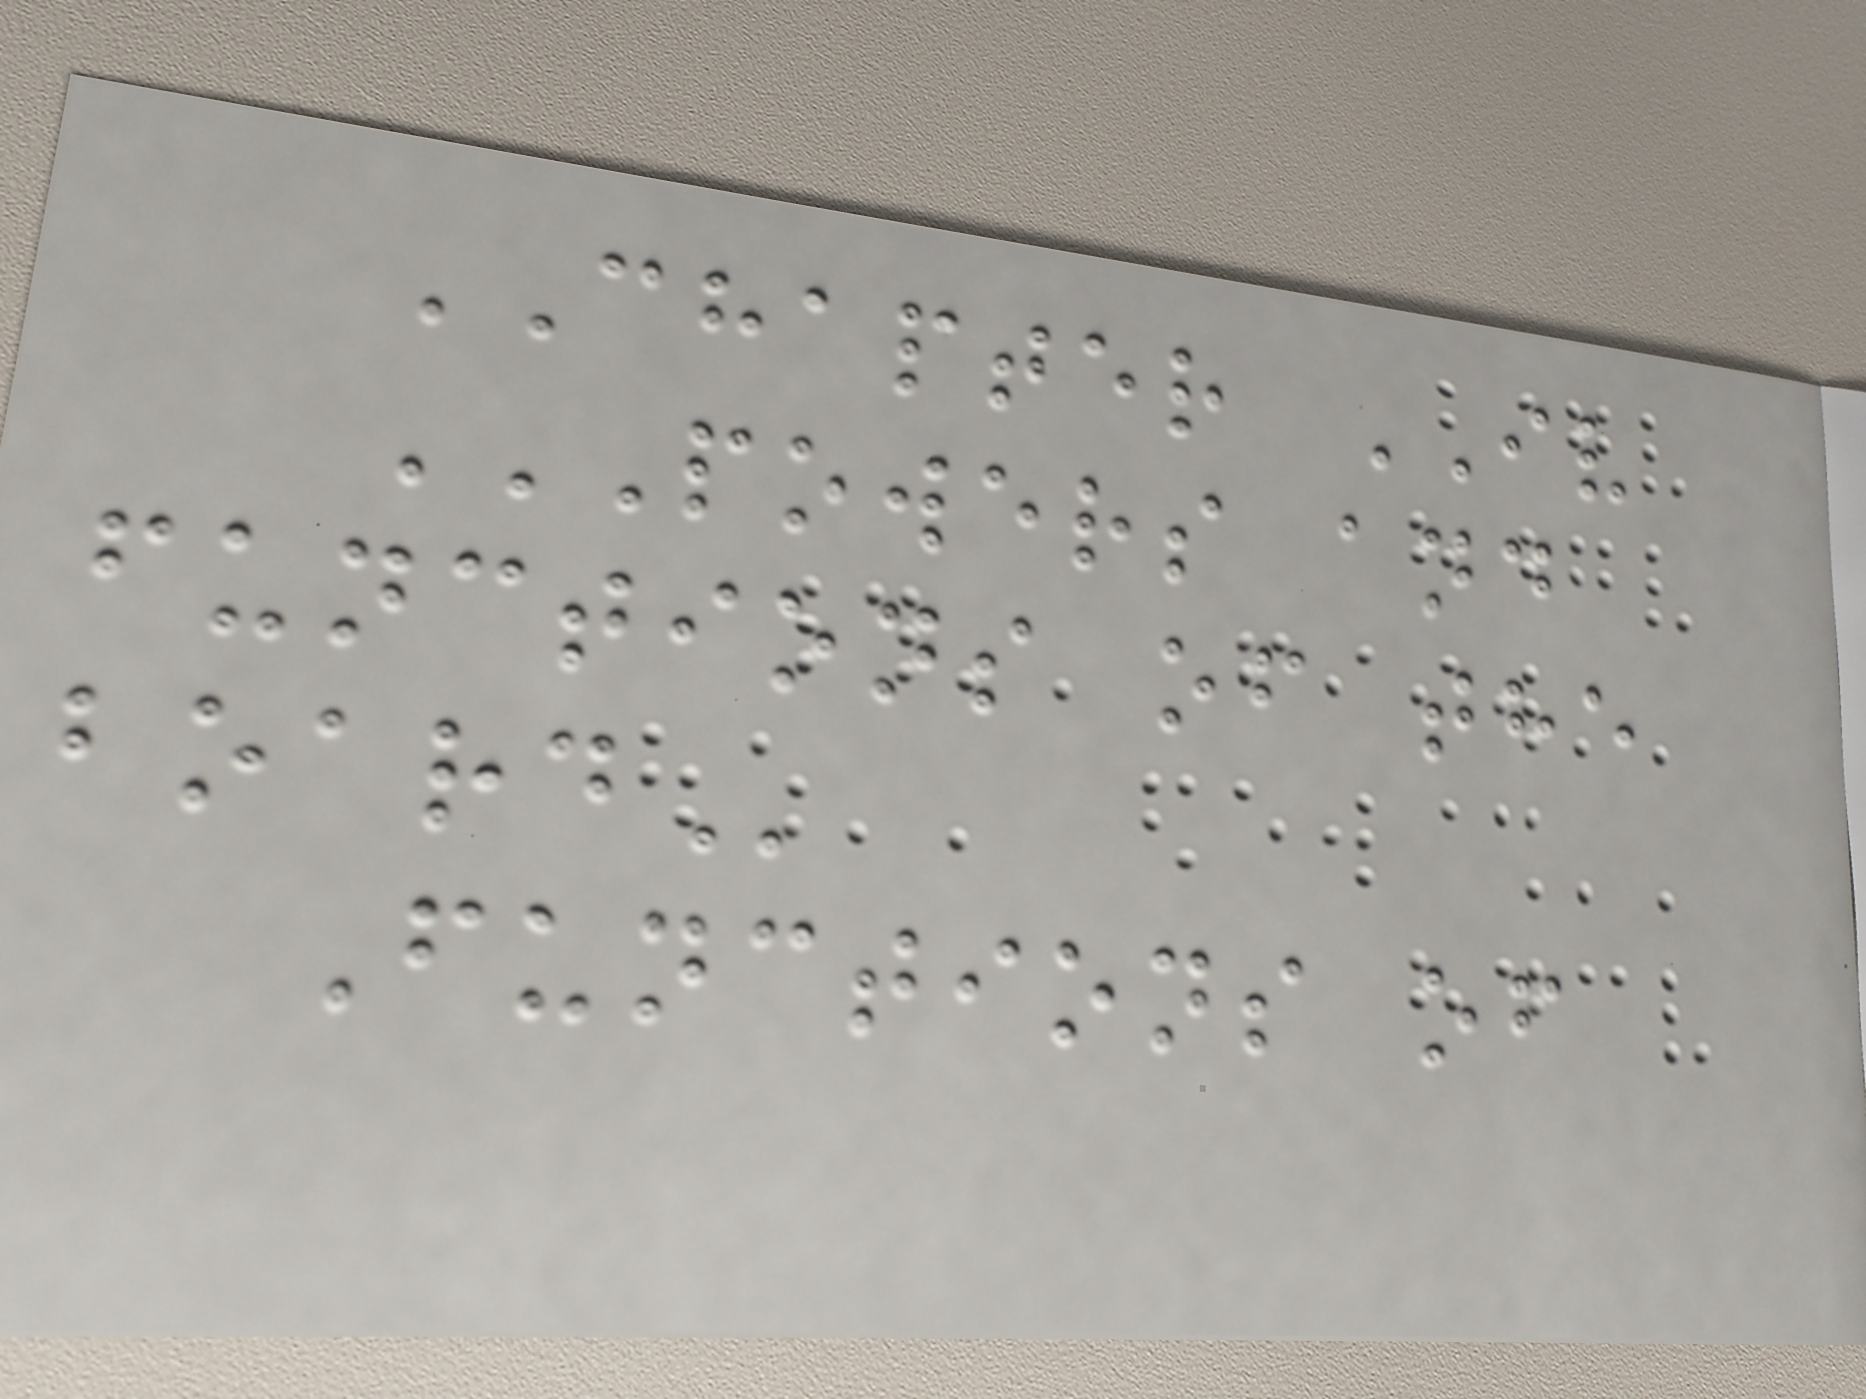CHAPTER IV
POWERS AND
FUNCTIONS OF THE
BOARD
Functions of
